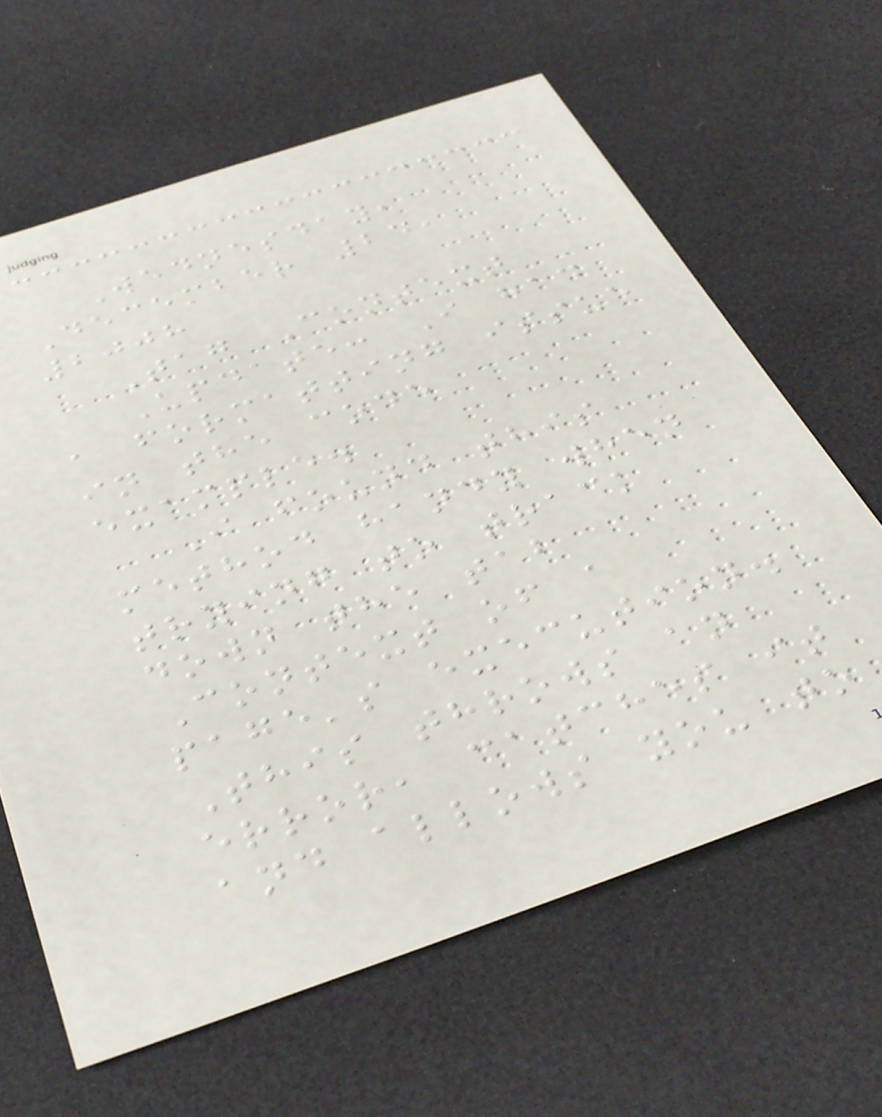Wednesday,
December 24,
2008
Tag Context
Update: I had
a formatting issue
in the code
example.
I found this
method handy when
trying to track
down the tab
Context of a
page's execution.
This throws an
error, catches it
and allows you to
